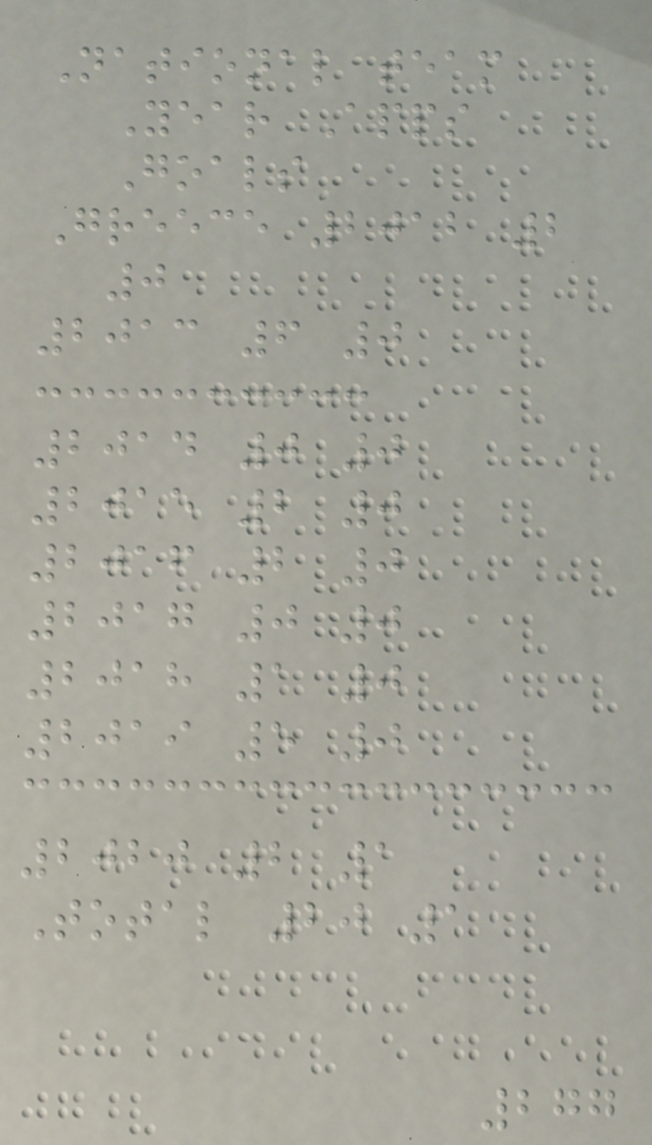National team
Year Apps
Goals
Greece 2012 2
0
2013 6 0
2014 0 0
2015 2 0
2016 2 0
2017 0 0
2018 1 0
2019 5 0
2020 2 1
Total 20 1
277
